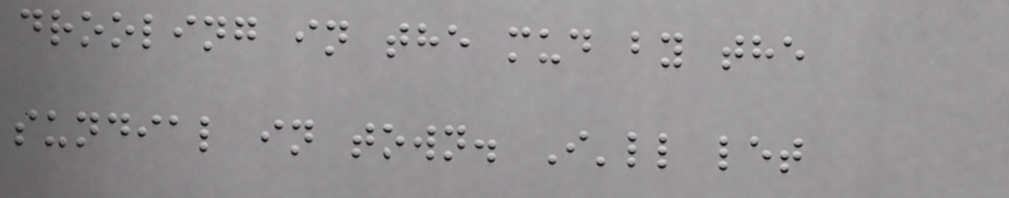drooling in the mud by the
sundial in town. I'll let
